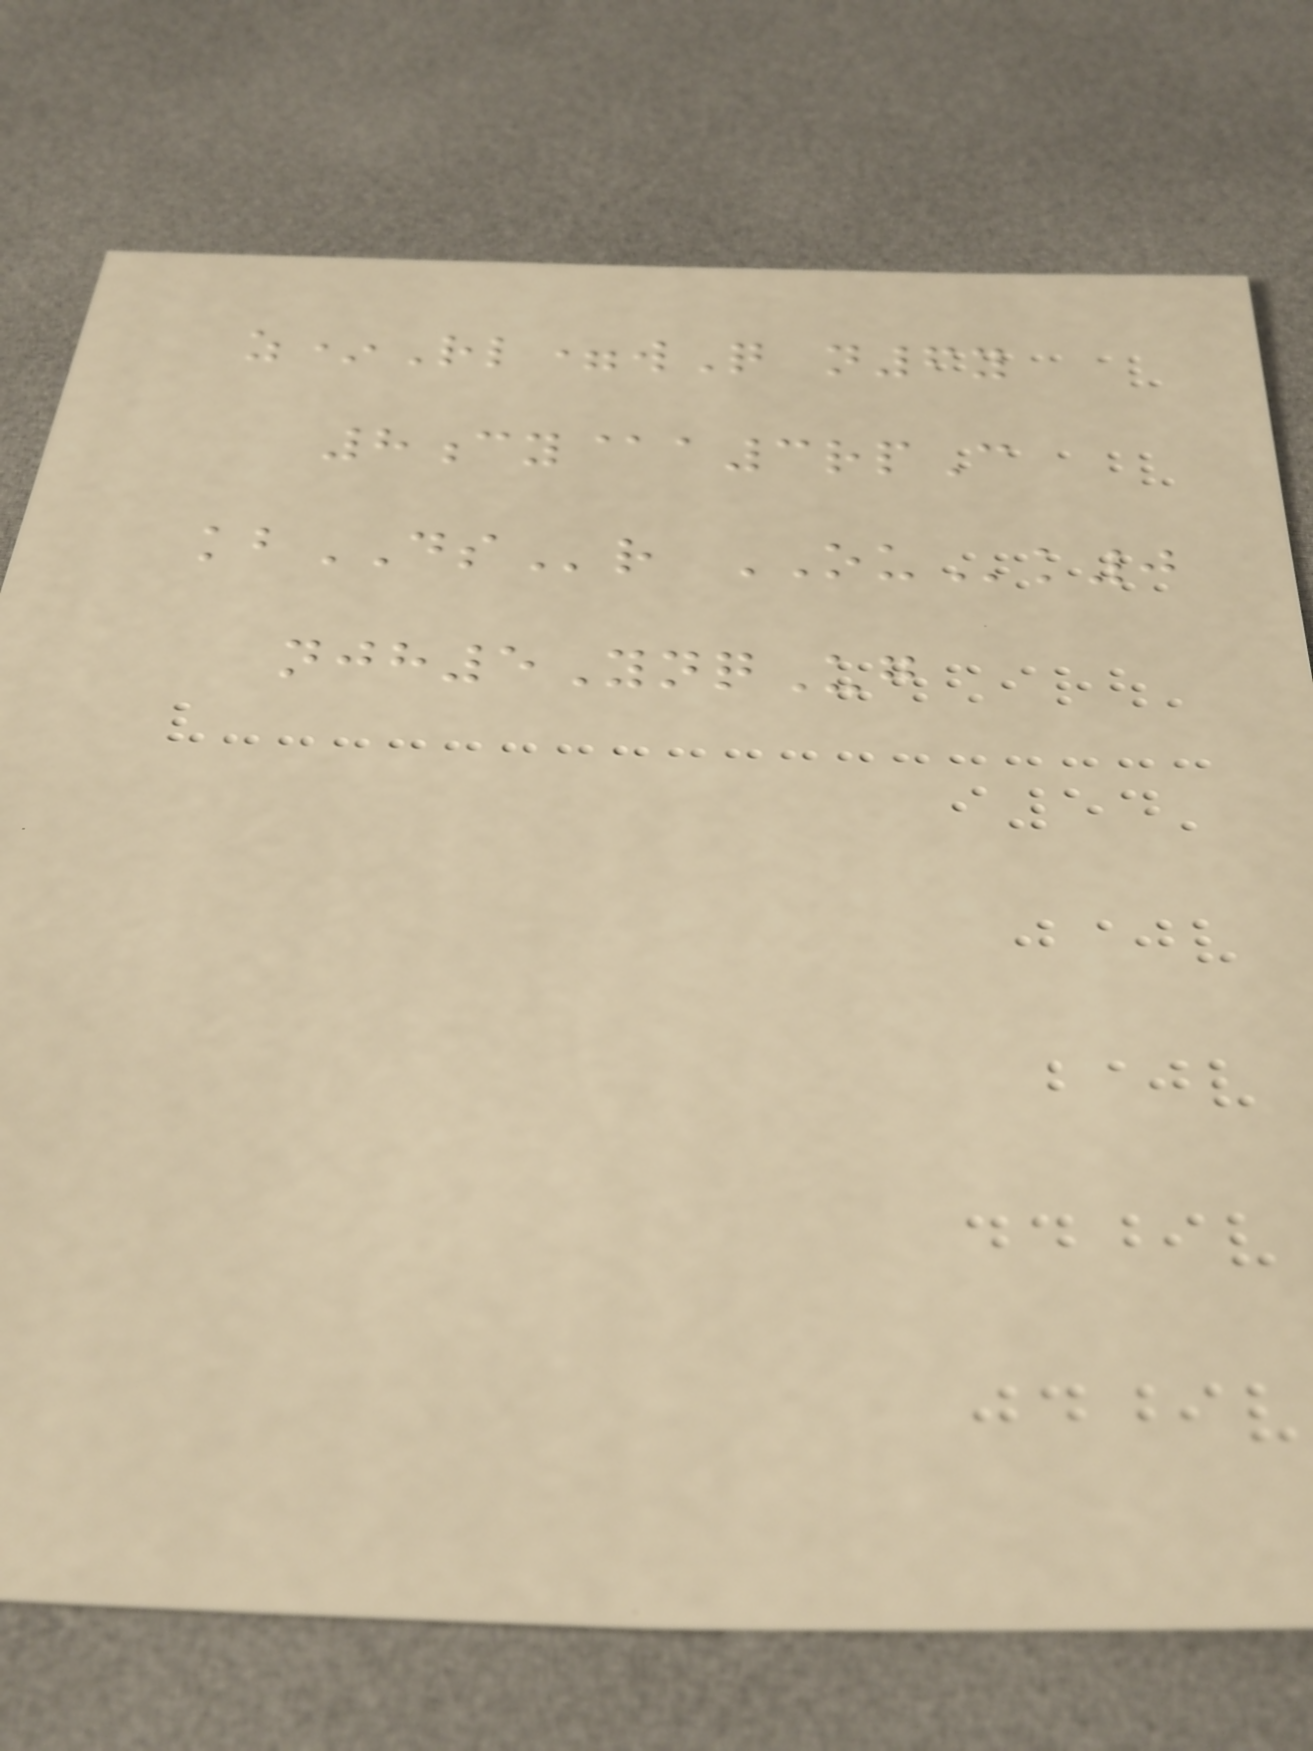z*Rl=wQ n6y
8cy@a3rpC
kbDSr OUk0
njh5YnqUg
